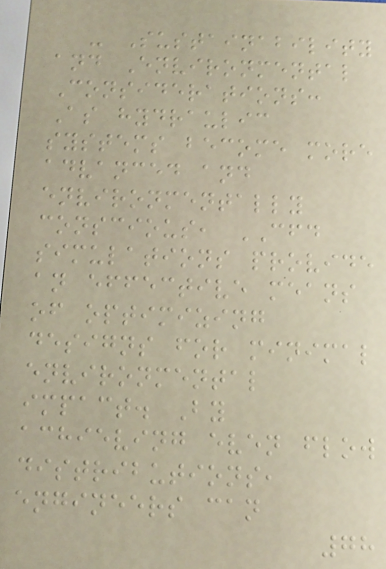- Sustainability
and Environmental
Considerations:
As hydraulic
systems become more
advanced and
environmentally
conscious, CFD
simulations provide
an effective means
of optimizing
designs for minimal
environmental
impact. By
achieving even flow
distributions,
engineers can
78
